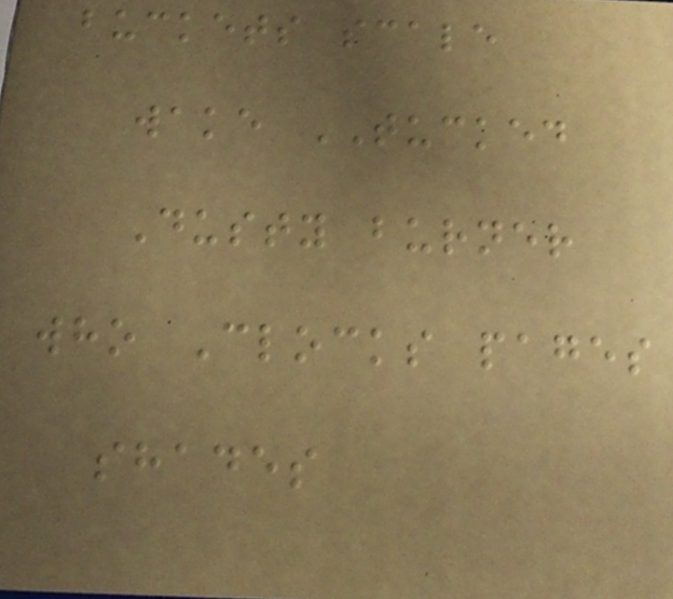buckets scale
wake TUCKED
Dusty burner
who Clocks pages
shades
